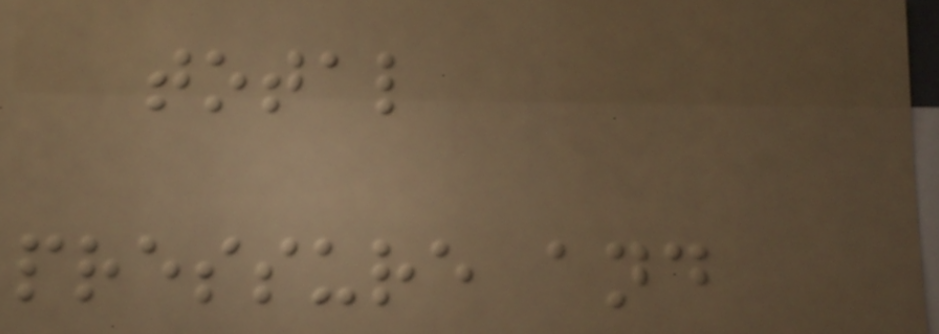total
pressure and
